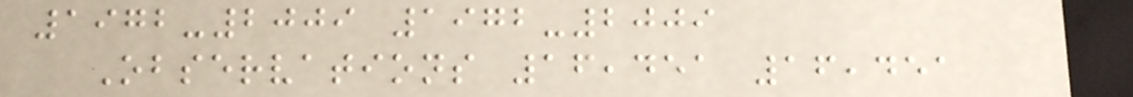1972-2009 1972-2009
Observations 16,451 16,451
